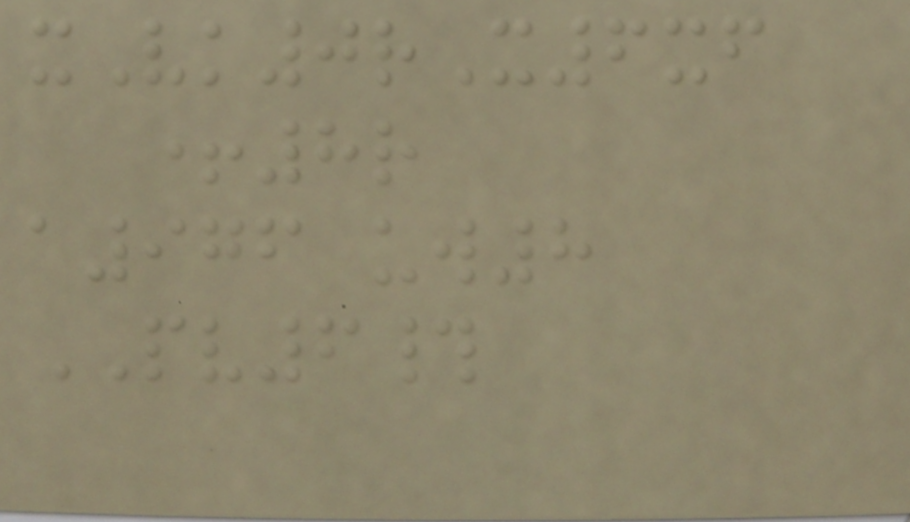xVk0rX6xf
+8r
a976 uw8
PV6#
